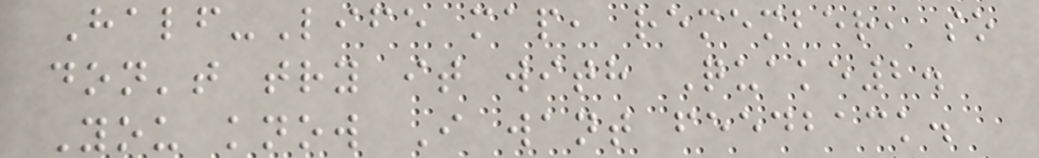Half-Life map, remember, so
don't try it with Quake2.
You know I want feedback.
